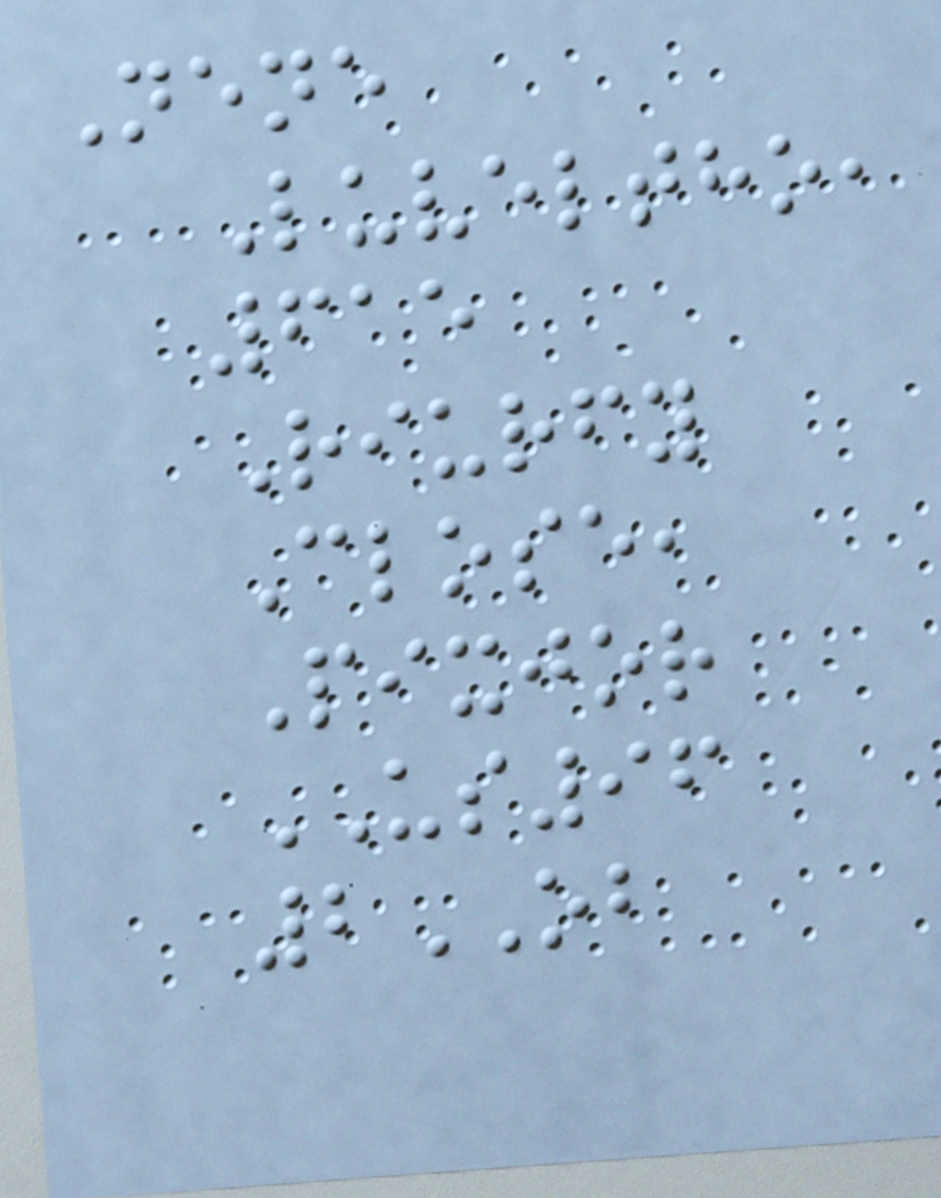Nene
Luveltho,
615
Riurfy
Close,
Pixjor
US96
2OB
